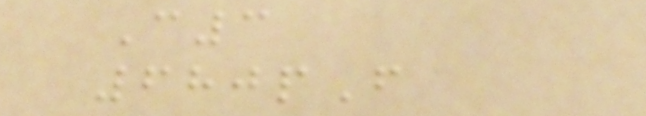C3
680pF
